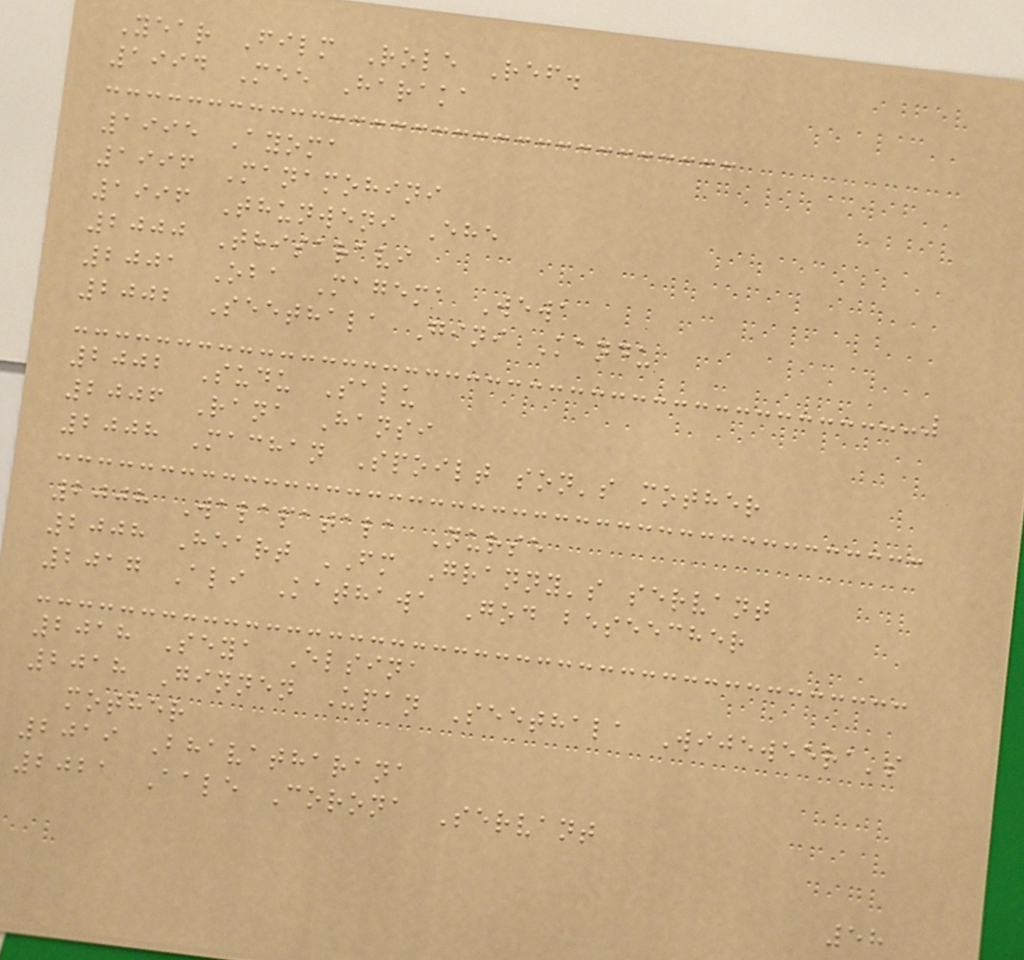Year Film Role Ref.
1994 Mee Haraka
1995 Ayoma
1996 Manamohini
1996 Thunweni Ehe
2000 Thisaravi
2001 Oba Magema Wewa
2002 Seethala Gini Kandu
2002 Sudu Salu
2006 Rana Hansi
2008 Machan Spoilt son's mother
2008 Walapatala Nurse
2008 Heart FM Granny's servant
2017 Ali Kathawa God beseecher
2018 Seya Elsina
2018 Ginnen Upan Seethala Wijeweera's
mother
2019 Bhavatharana
2021 Aale Corona Servant
58
